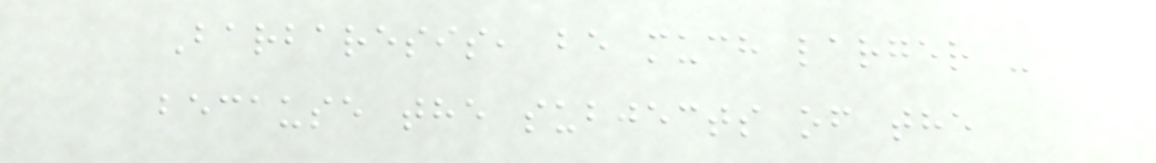Barbaresis, be much larger -
because the subjects of the
